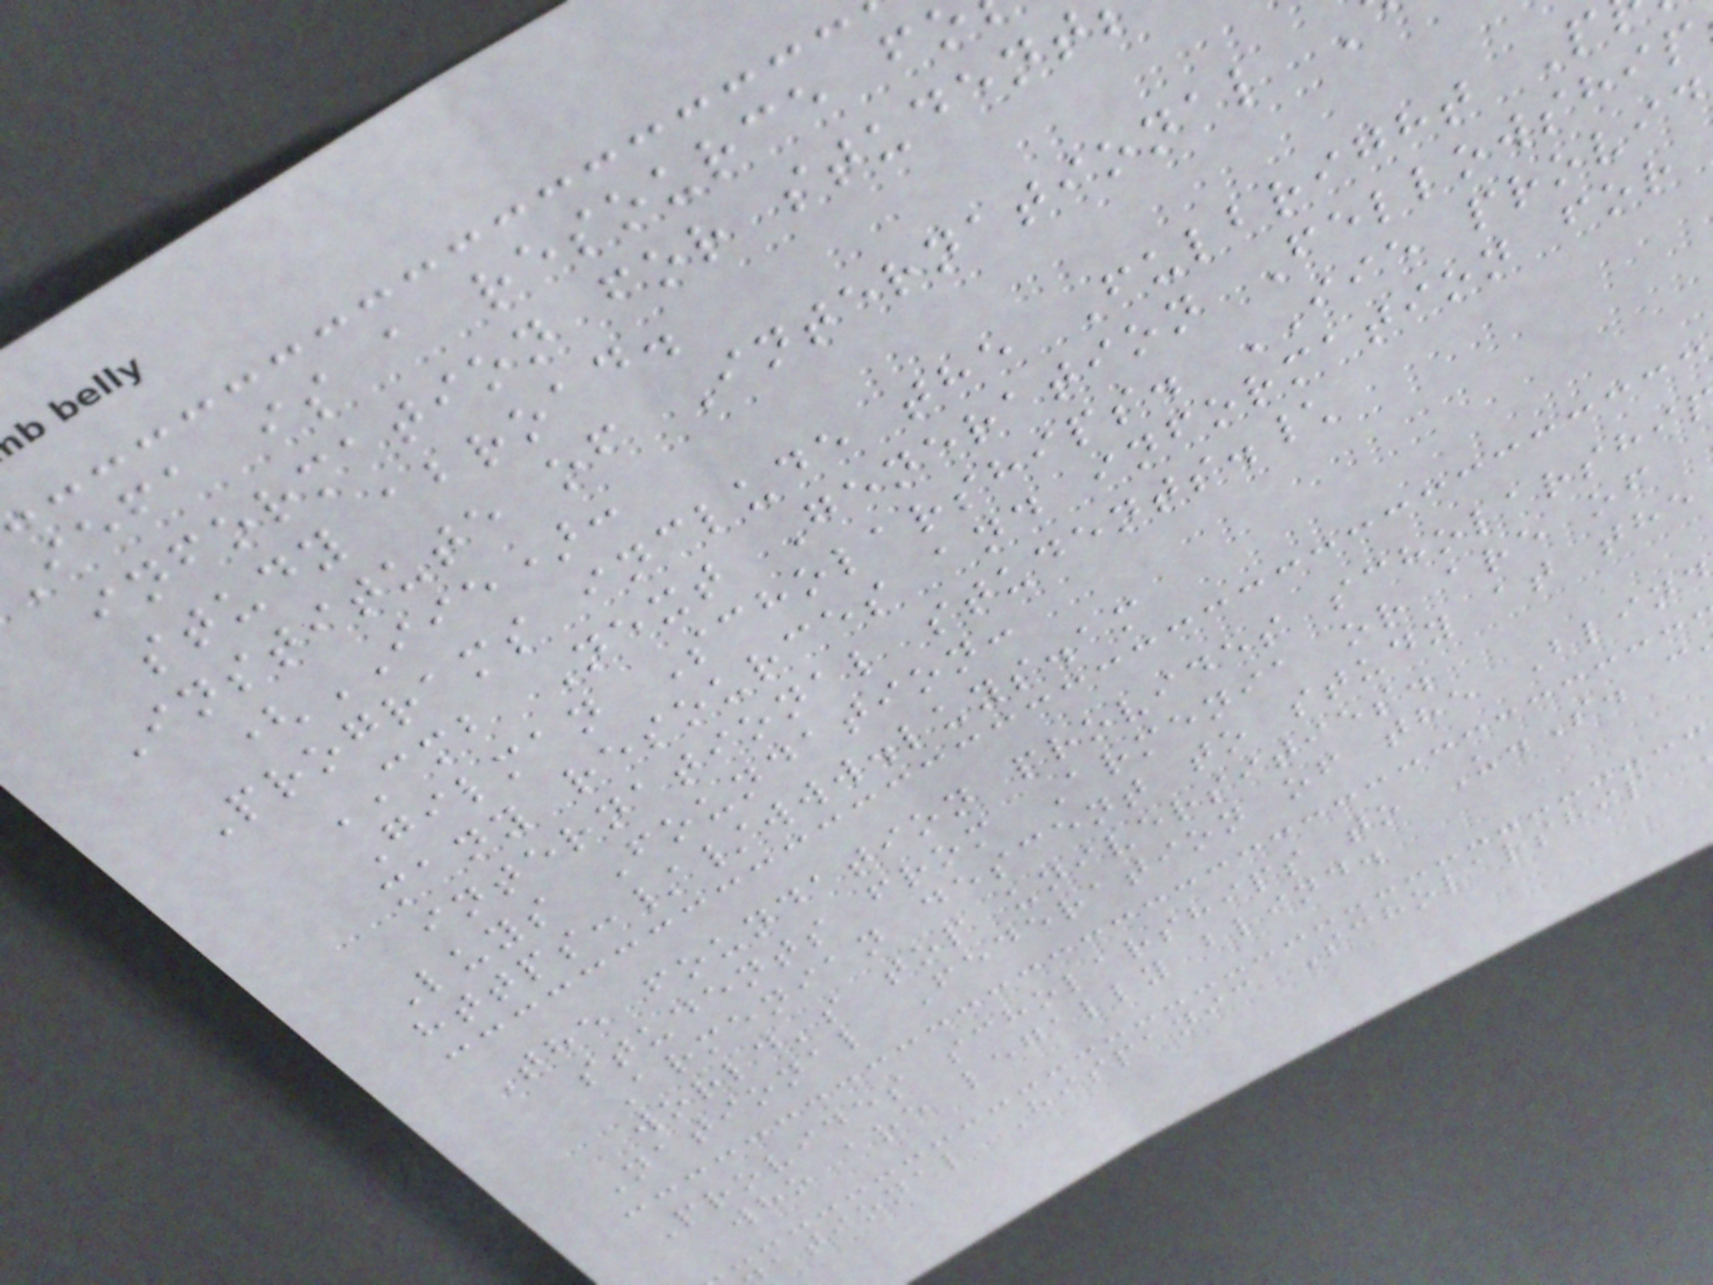iefa is a resource f
information for student
study abroad.
Institute of International
(IIE):
Programs include the Fulbright P
CMB Next Generation Fellowship
Gilman Scholarships. IIE provid
many resources and information for
international students.\
Luys Foundation:
https://www.luys.am
The foundation provides scholarshi
students from Armenia or are of
Armenian descent to study at the
world's top universities.
National Federation of the Blind
Provides scholarships to U.S. c
who are legally blind.
ational Hispanic Scholarship
